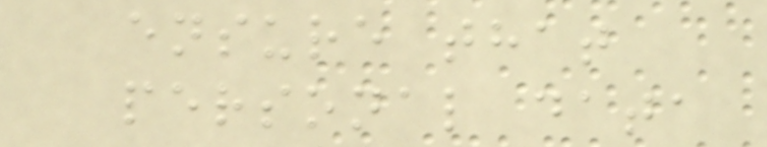ensure that
personal data
